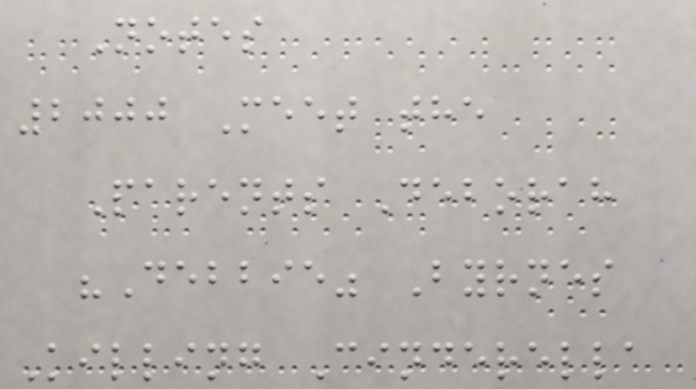Notes
2000 Meet the
Parents Deborah
"Debbie" Byrnes
Killing Cinderella
